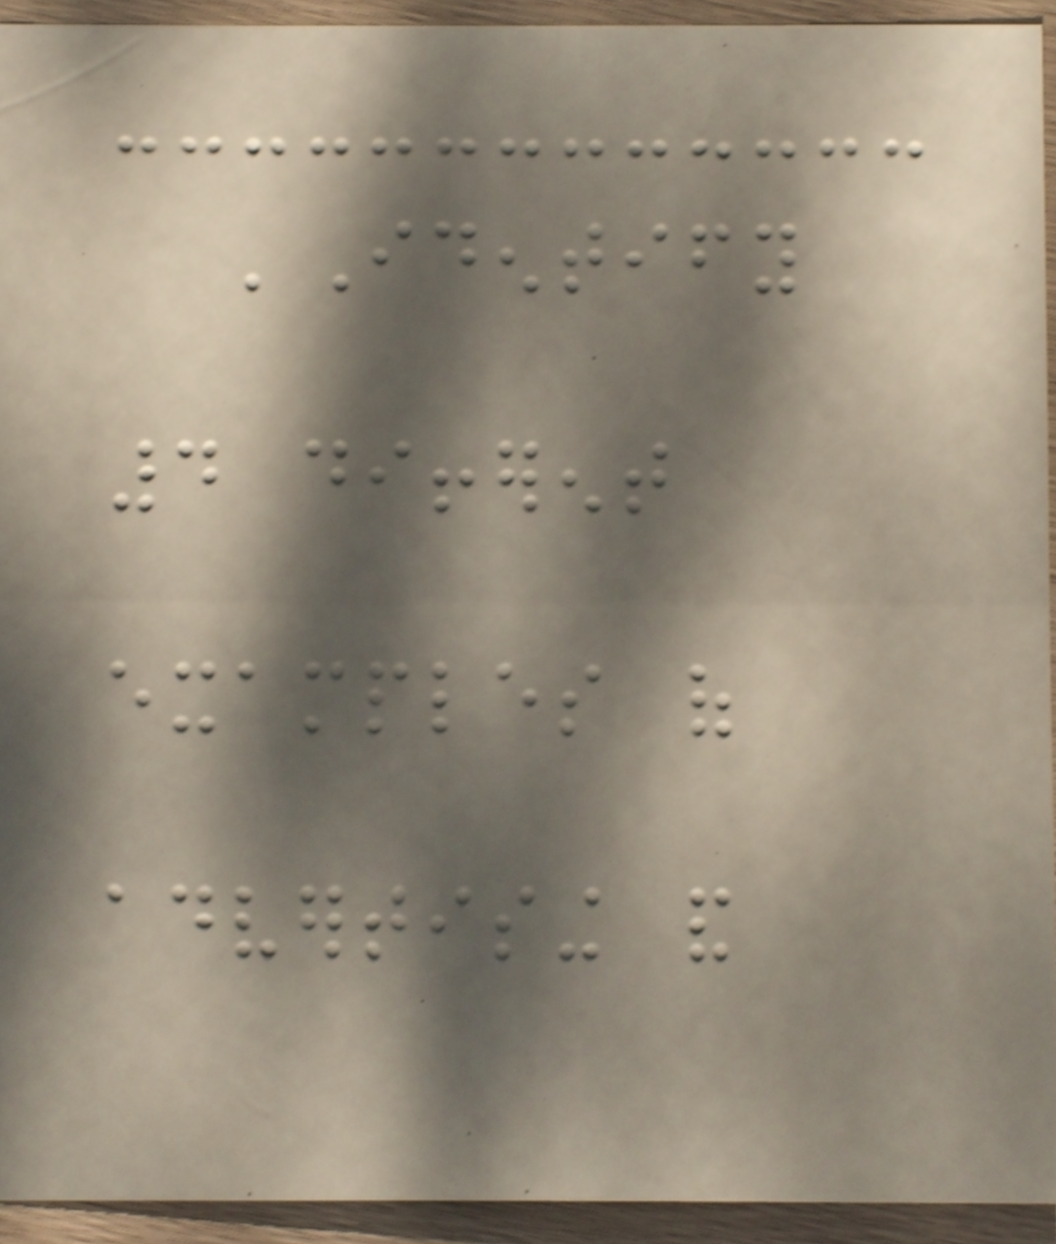'Identify
4 different
examples of
advertising and
